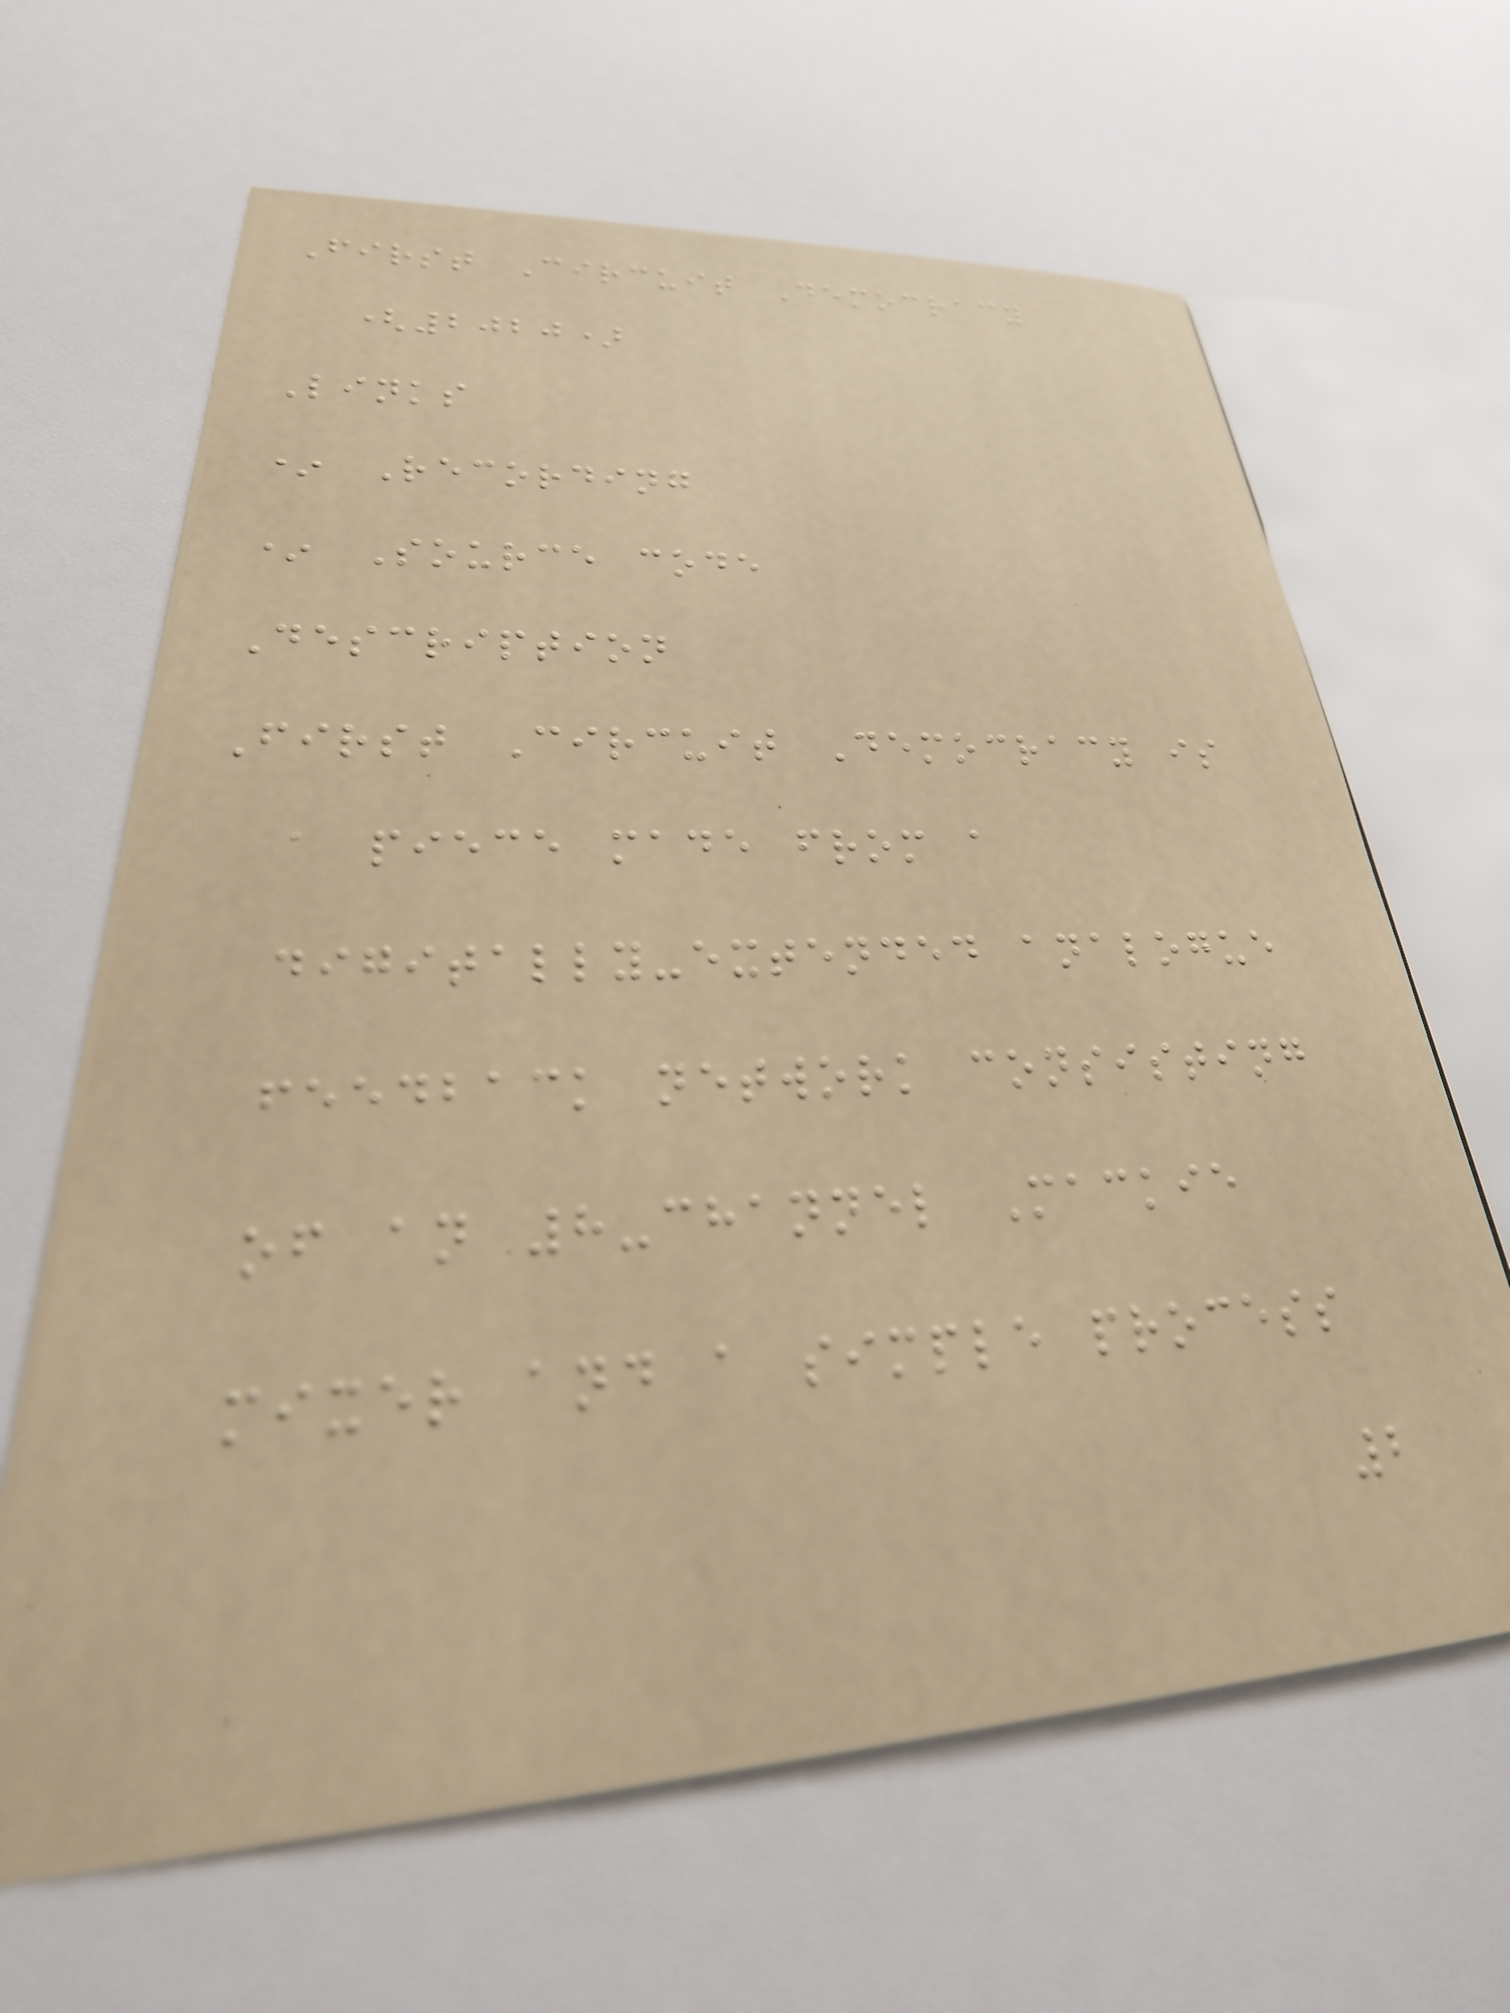First Circuit Democracy
(2020)
Links
* Recording
* Source code
Description
First Circuit Democracy is
a piece made from a
digitally-extended analogue
feedback network consisting
of an 8-channel Mackie
mixer and a simple process
2
